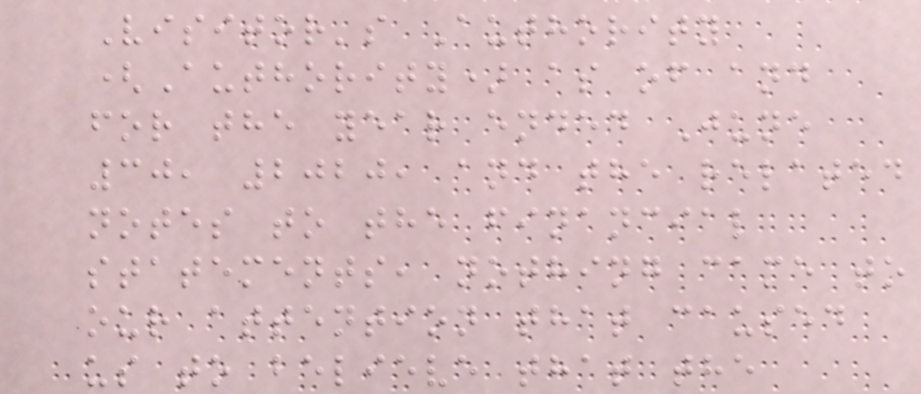Visitor's Authority
(Authority) as of and
for the year ended June
30, 2020, and the related
notes to the financial
statements, nothing came to
our attention that caused
us to believe that the
